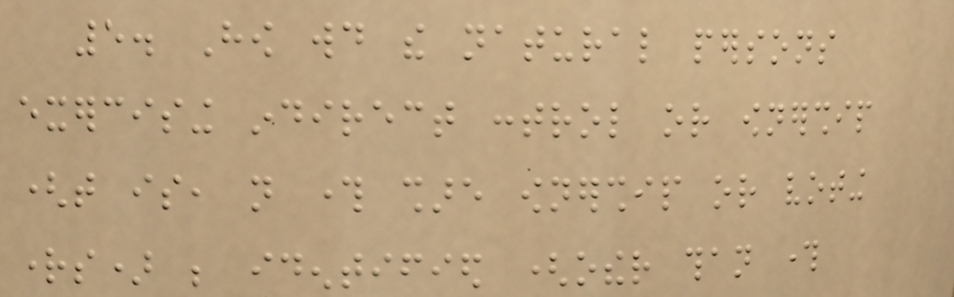5. How would the natural persons
exercising indirect control or ownership
(that is, not through share ownership or voting
rights) be identified (other than through
